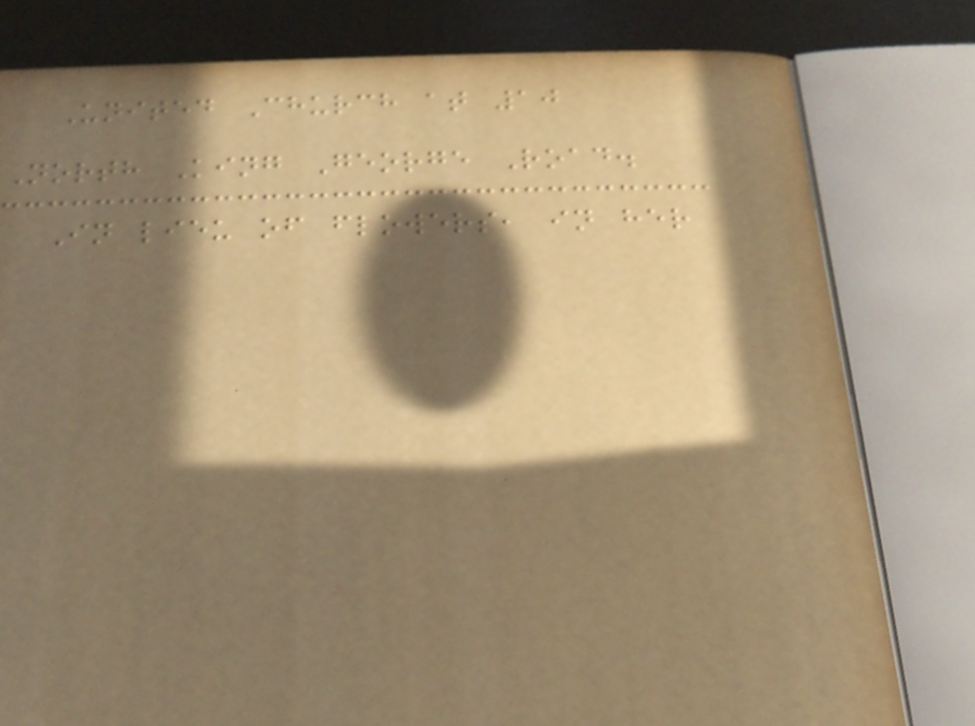United Church at 10
North King George Road.
In lieu of flowers, in her
